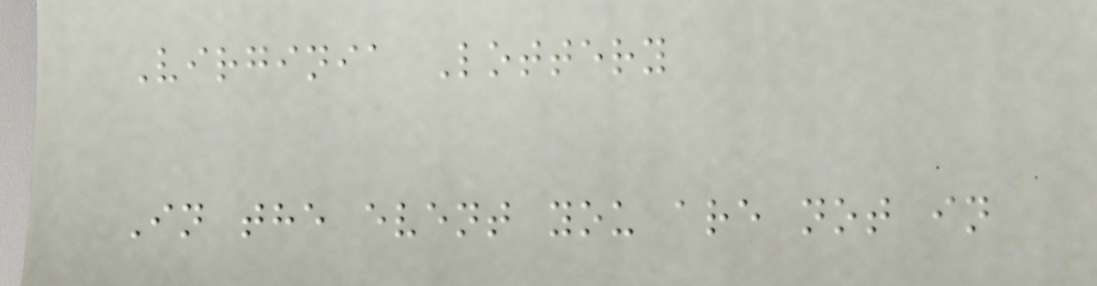Virginia Lottery
In the event you are not in
